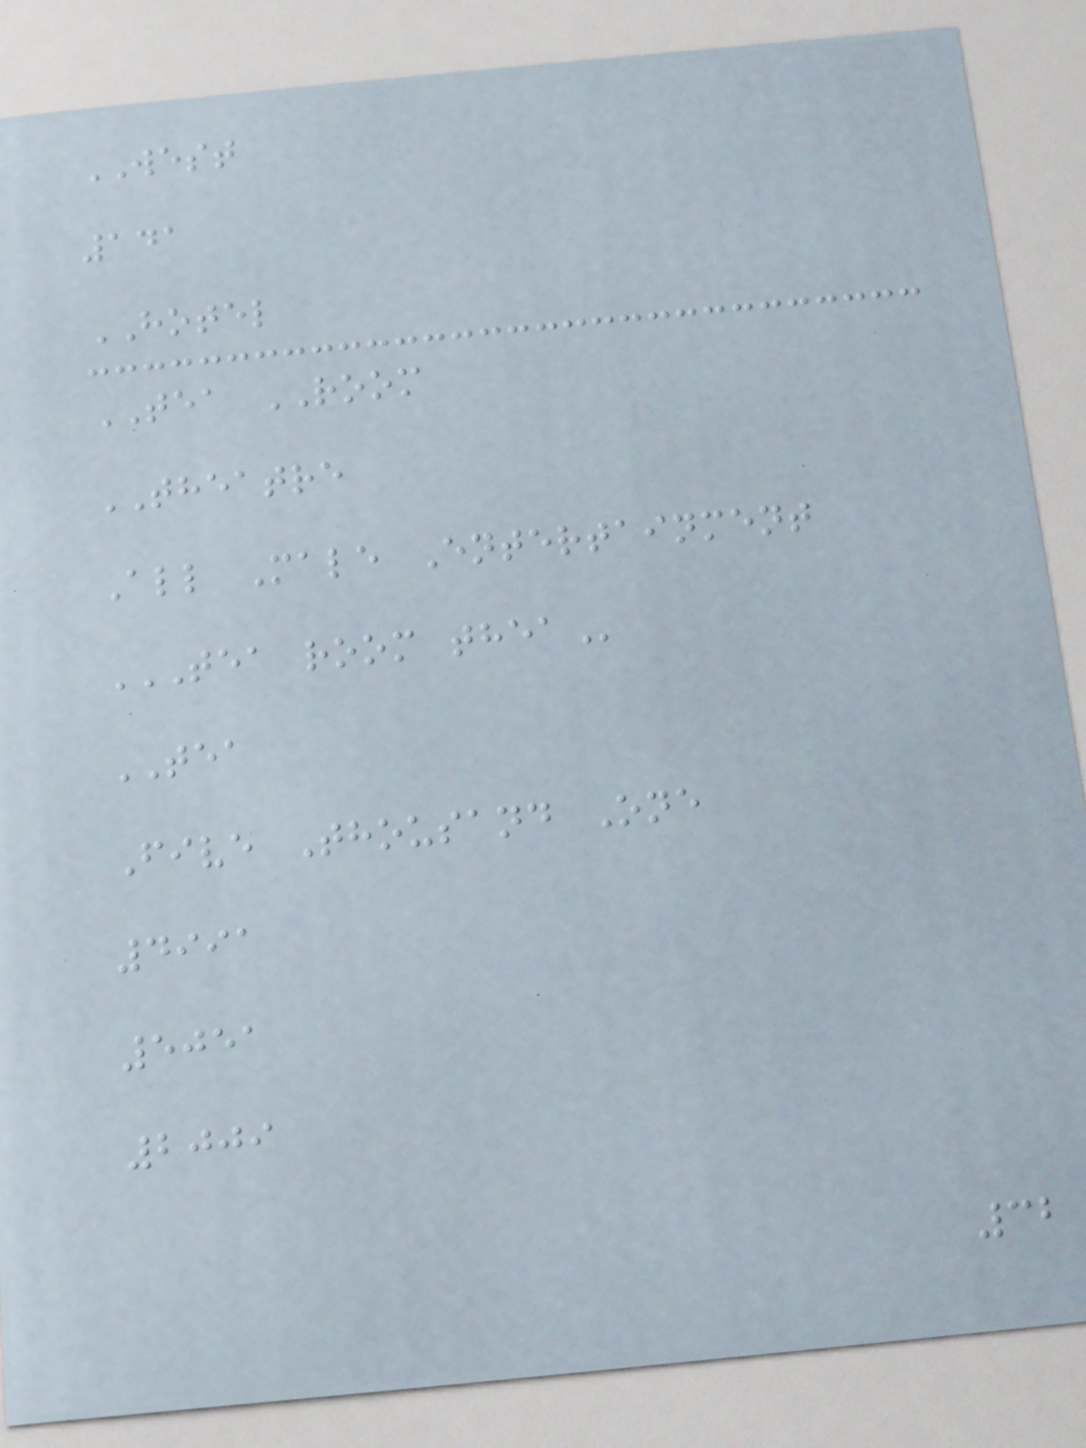WEST
141
HOTEL
TEA ROOM
THEATRE
All Male Entertainment
TEA ROOM THEA
TEA
Five Thousand One
4991
5051
2009
32
